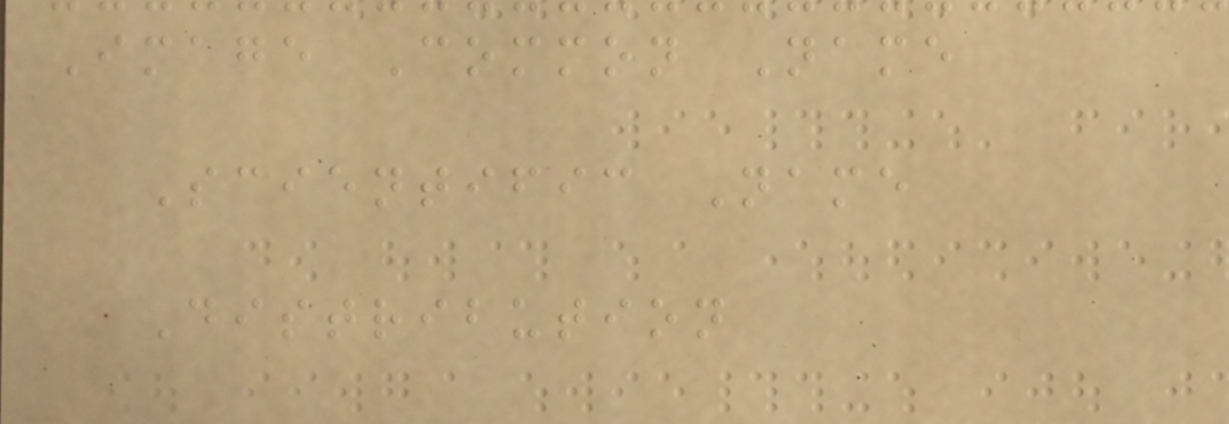Image Common Name
Scientific Name
Distribution
